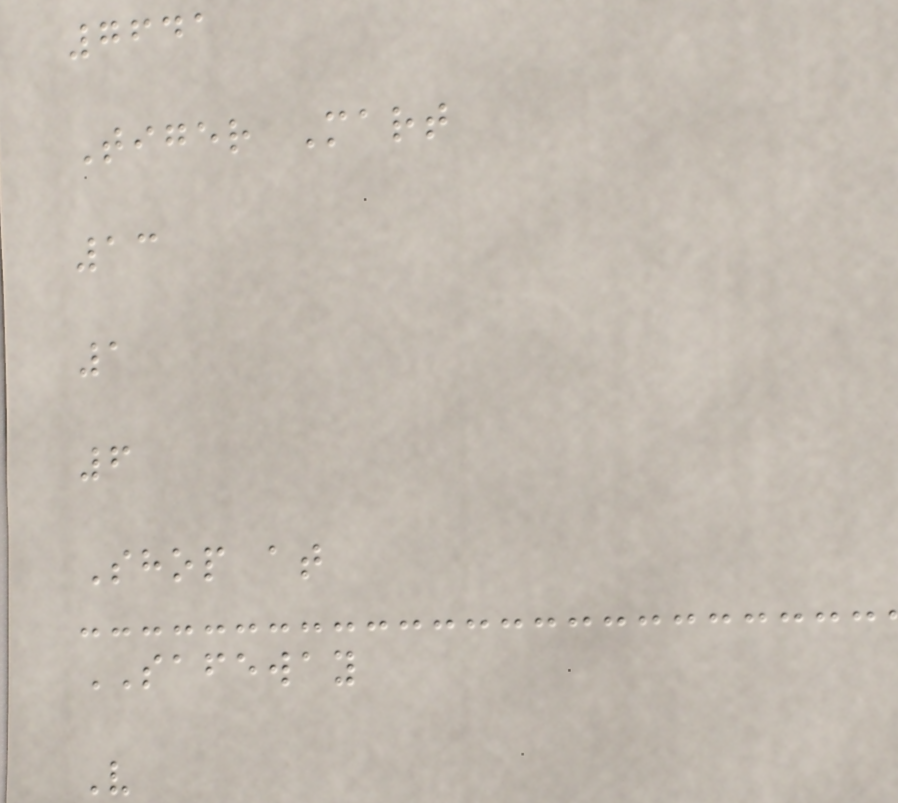7641
Tiger Mart
13
1
6
Shop at
SAFEWAY
V
